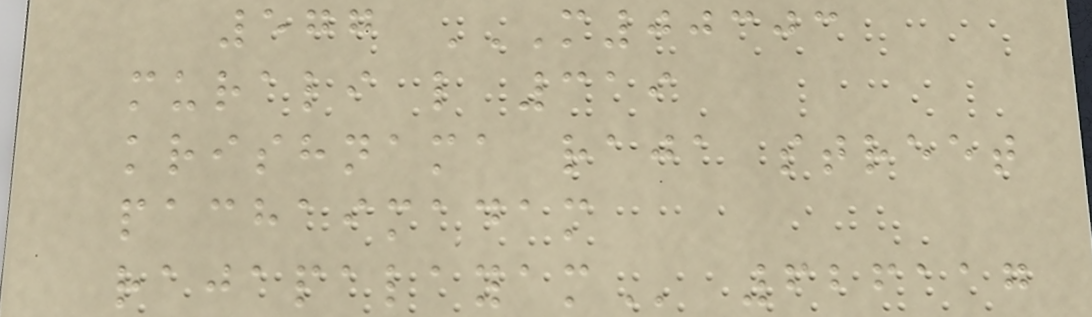577 M00303
MURALI L 319
KRISHNAMA RAJA STREET
PACHAIMADAM
RAJAPALAYAM 626117
